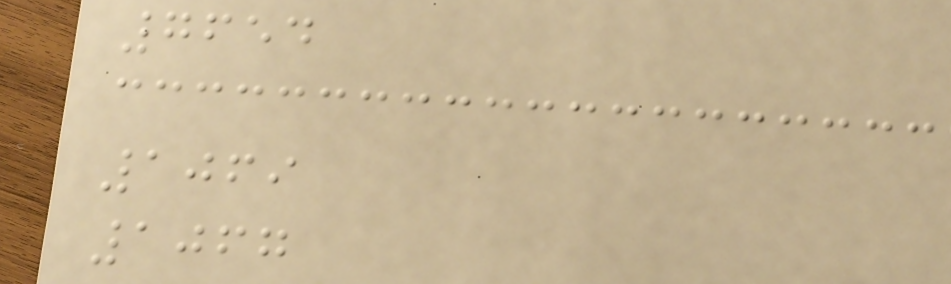7654
1069
1067
